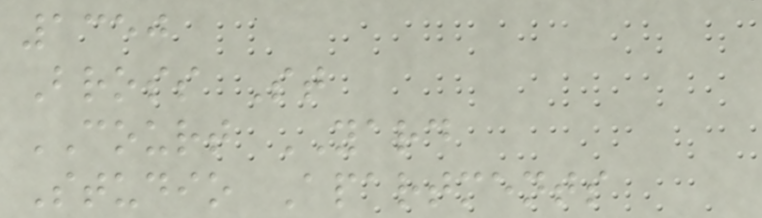1350
Bross St
COURT YARD
Studio Apartments
